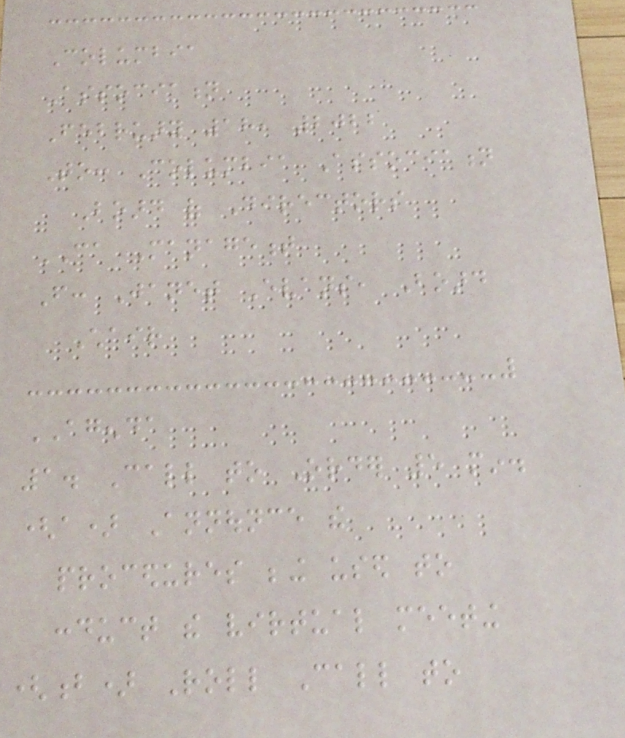Columbia
Association
February 18, 2022
To: Columbia Association
Board of Directors
CA Management
From: Janet Evans, Board
Chair
AGENDA
1. Call to Order 5 min.
(a) Announce the
procedures being used to
conduct the virtual meeting
(b) Roll Call to
